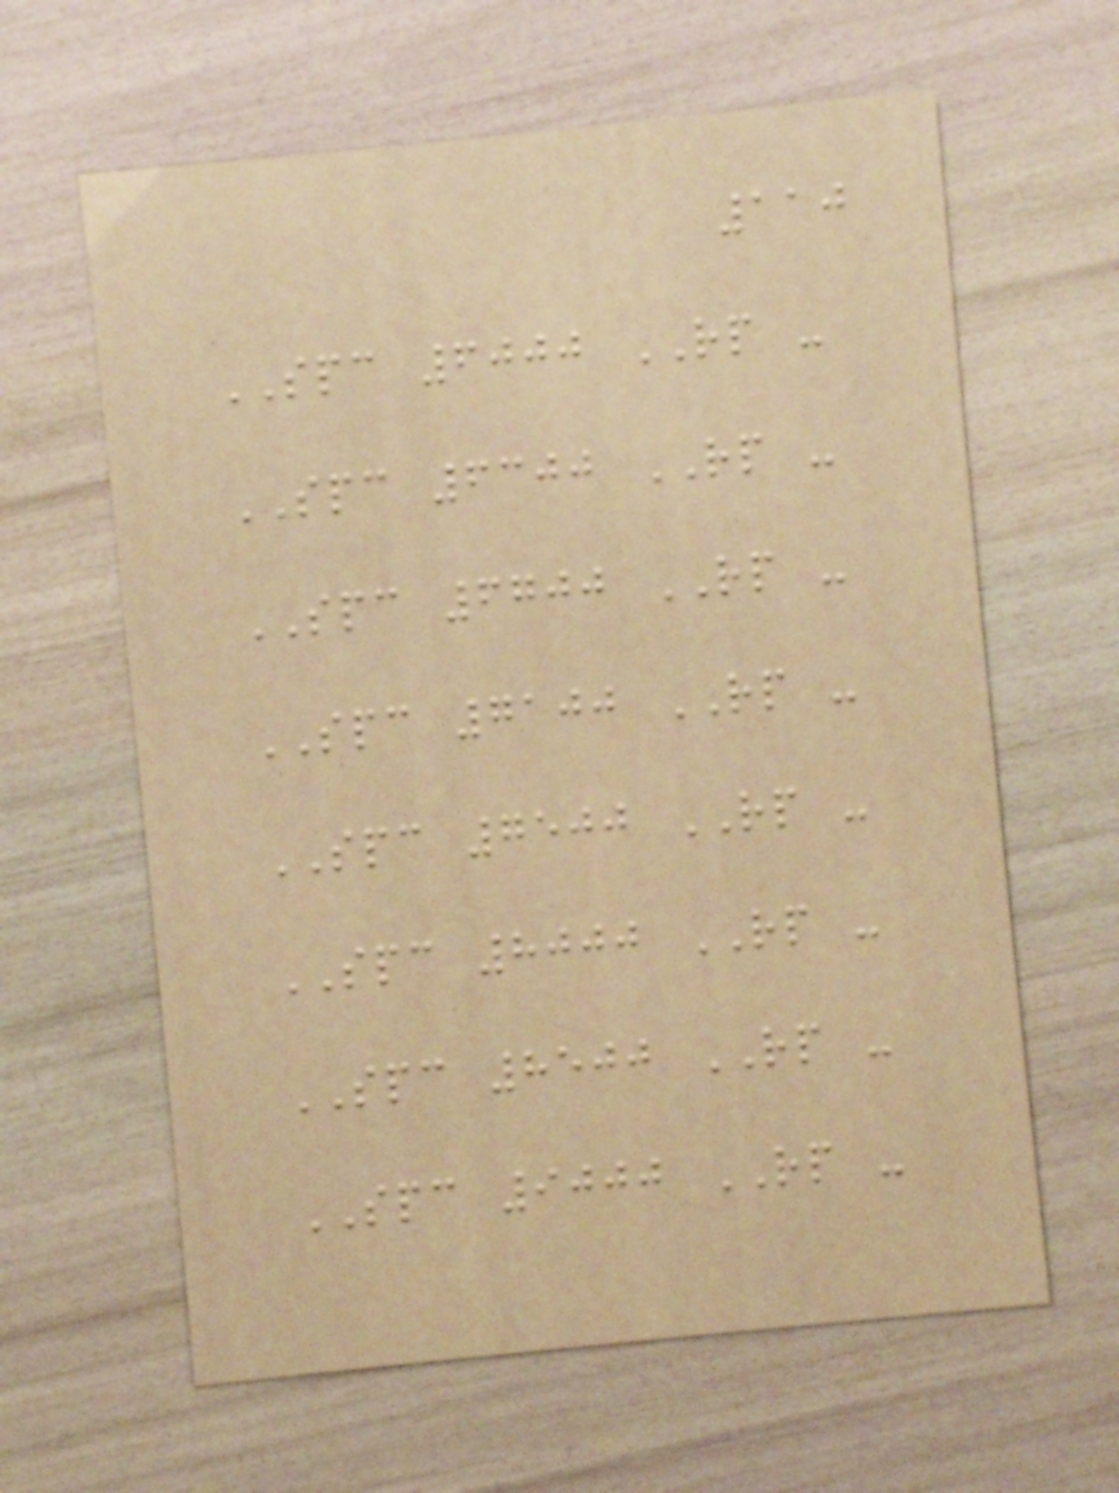110
SPC 6000 RP -
SPC 6300 RP -
SPC 6700 RP -
SPC 7100 RP -
SPC 7500 RP -
SPC 8000 RP -
SPC 8500 RP -
SPC 9000 RP -
